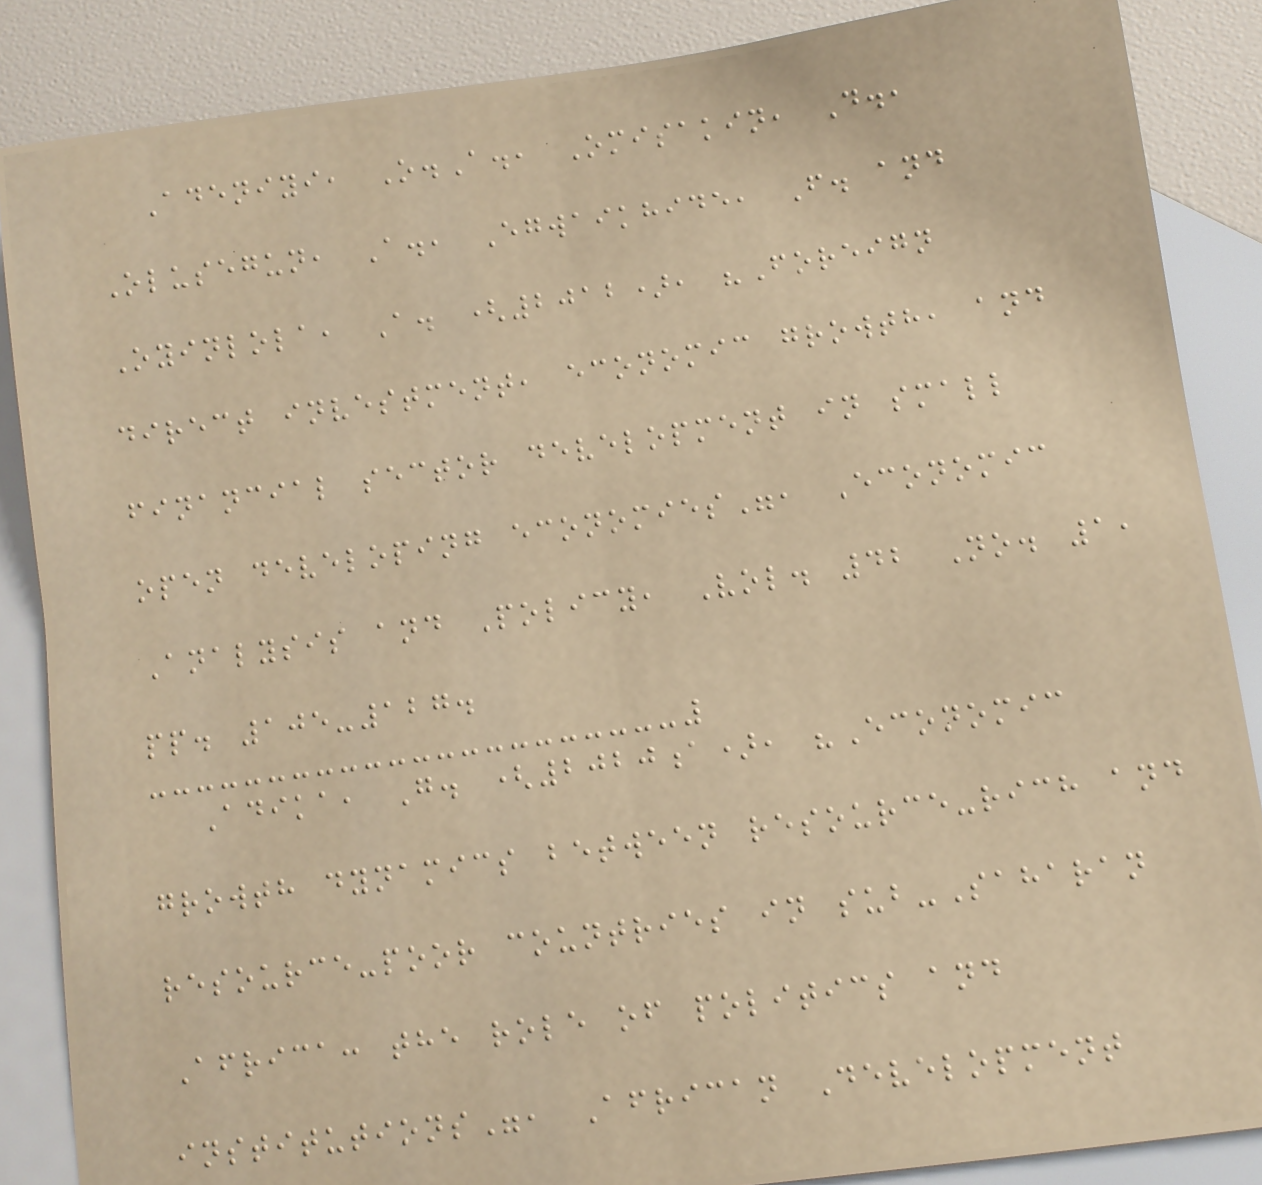Adeniyi, O.A., Omisakin, D.,
Olusegun, A., Egwaikhide, F. and
Oyinlola, A. (2012), "Foreign
direct investment, economic growth, and
financial sector development in small
open developing economies", Economic
Analysis and Policy, Vol. 42 No. 1,
pp. 105-127.
Adika, G. (2020a), "Economic
growth dynamics between resource-rich and
resource-poor countries in sub-Saharan
Africa: the role of politics and
institutions", African Development
